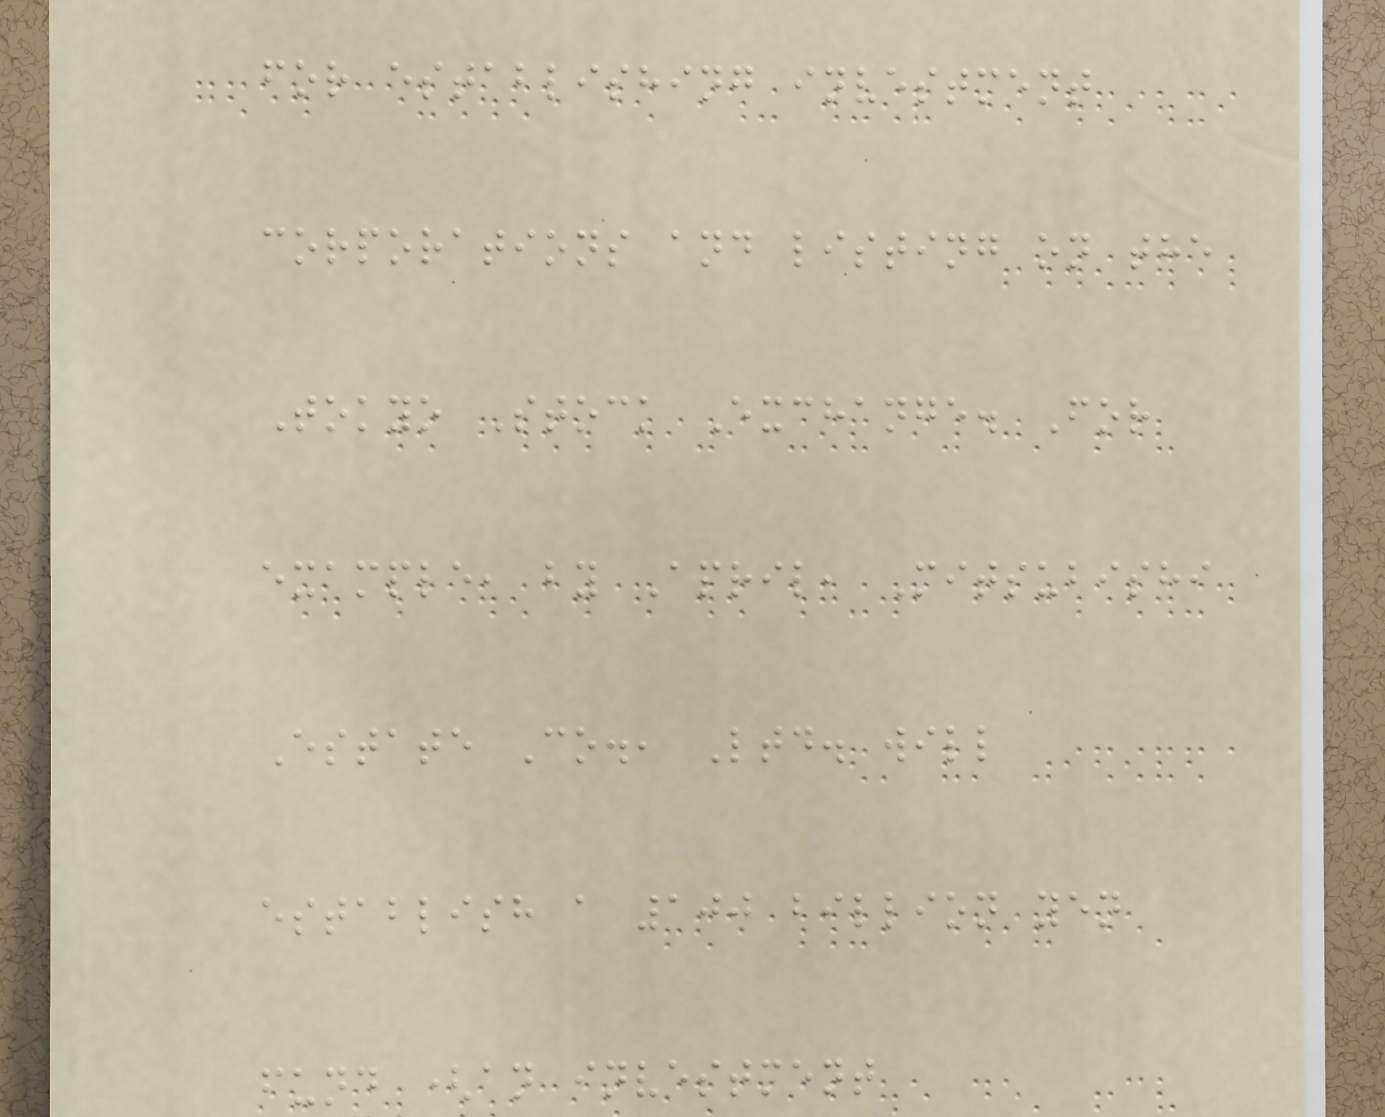for establishing investment
corporations and listing on the
Tokyo Stock Exchange. For
example, by April, Mitsubishi
Estate Co., Ltd. will
establish a 100 billion yen
fund (an investment
